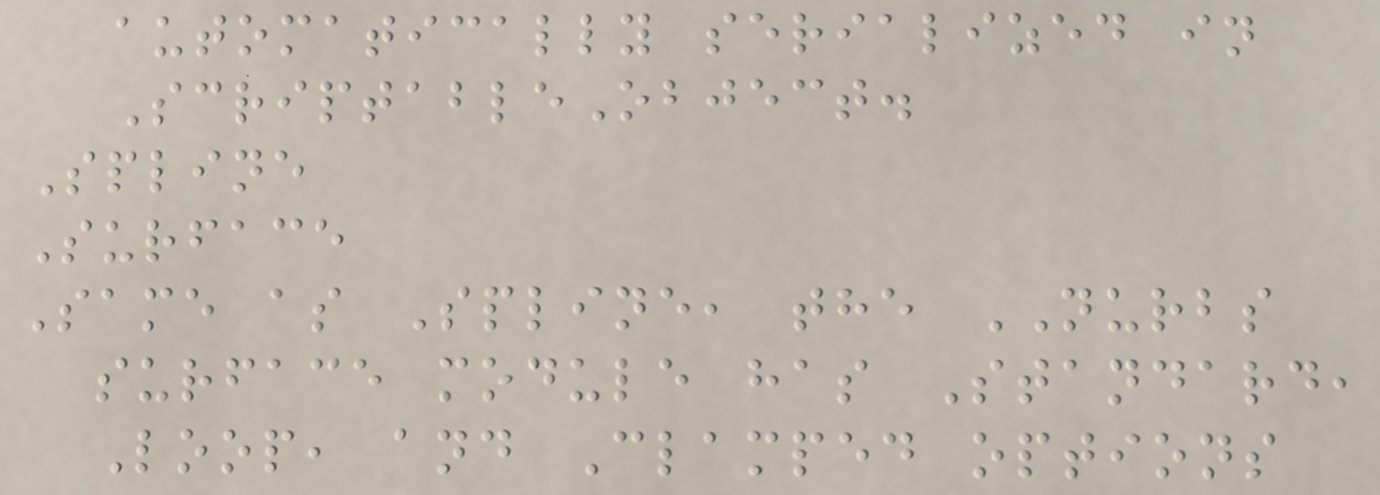automatically serialized in
ScriptableObject.
Spline
Surface
Same as Spline, the NURBS
surface module has Standard,
Loop, and Clamped options
